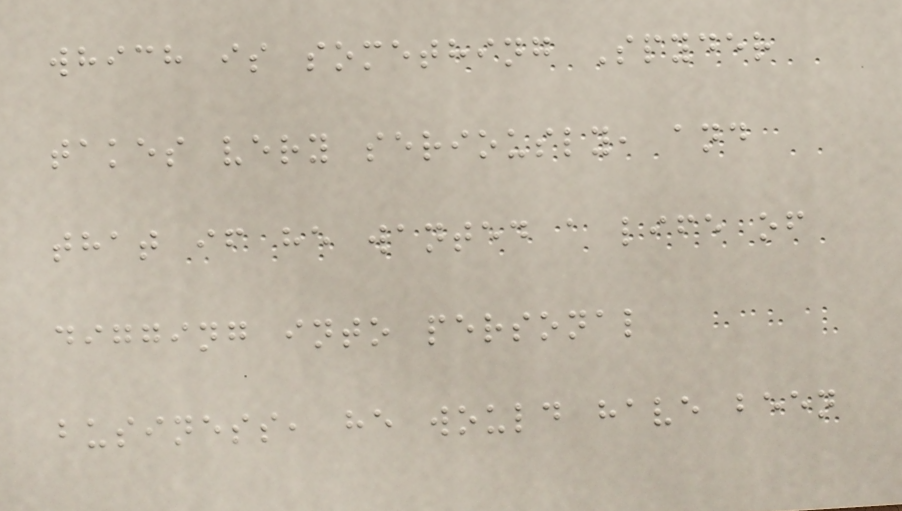which is something Spyder
takes very seriously, and
that if he wanted a life of
digging into personal
business, he would have been
